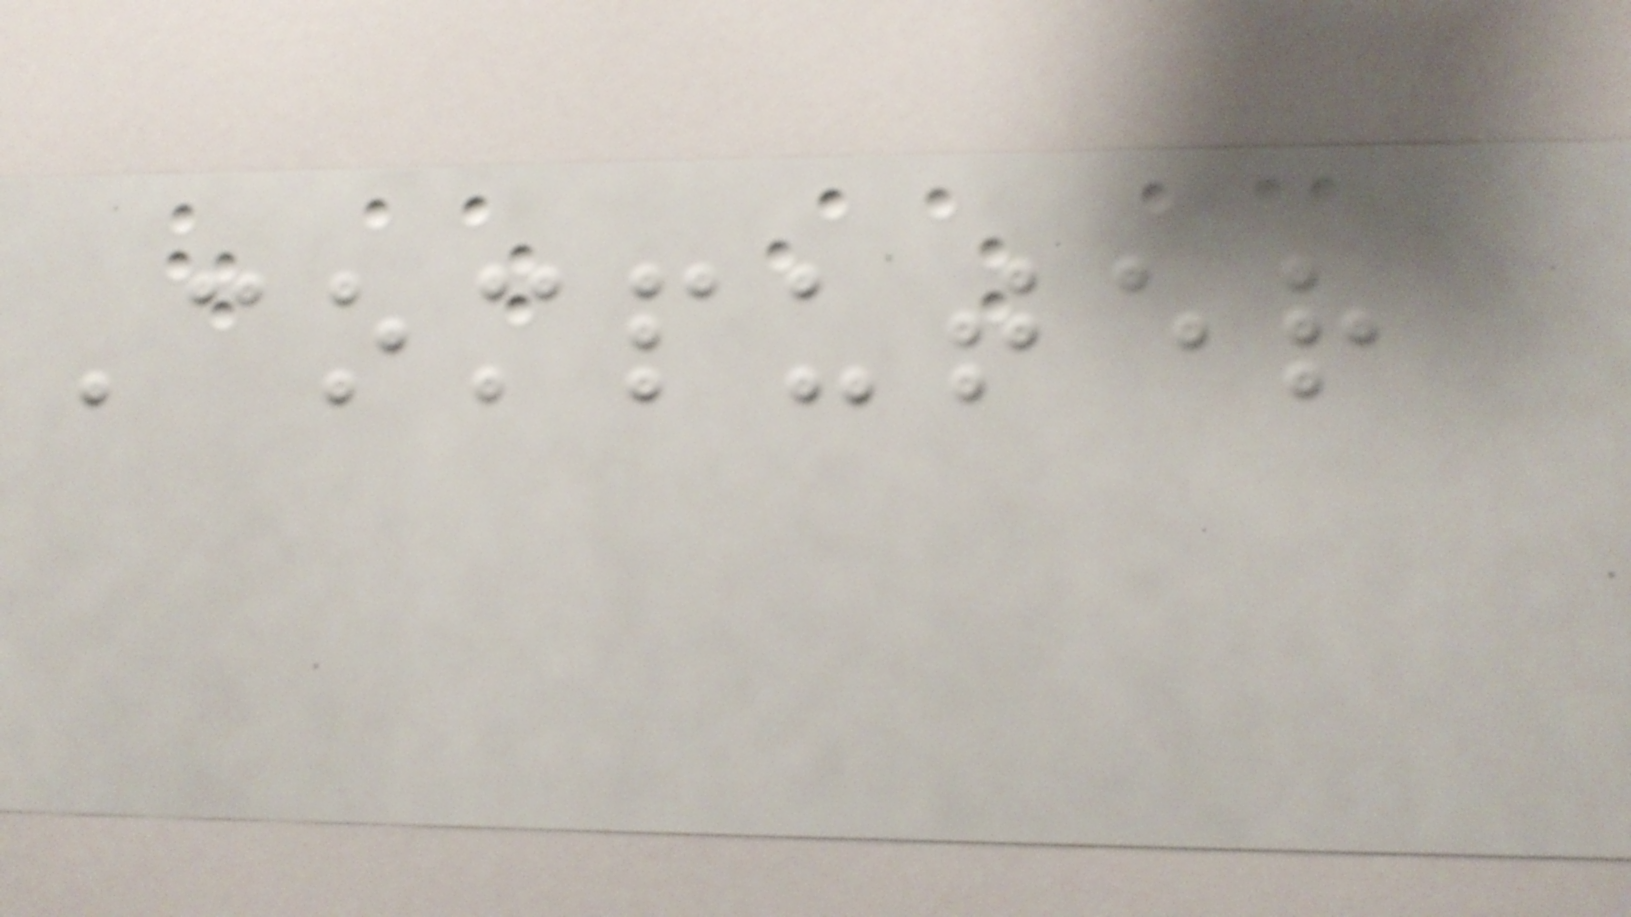Computer
